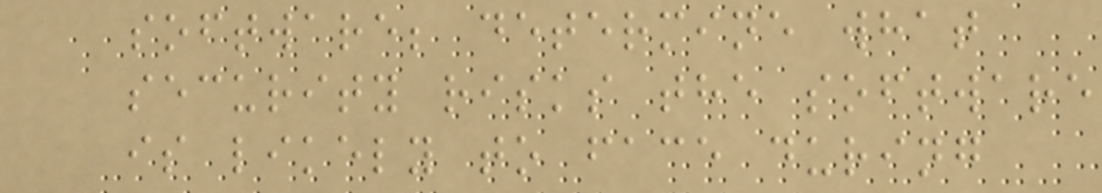software; determine what
security risks the software
is likely to face during
